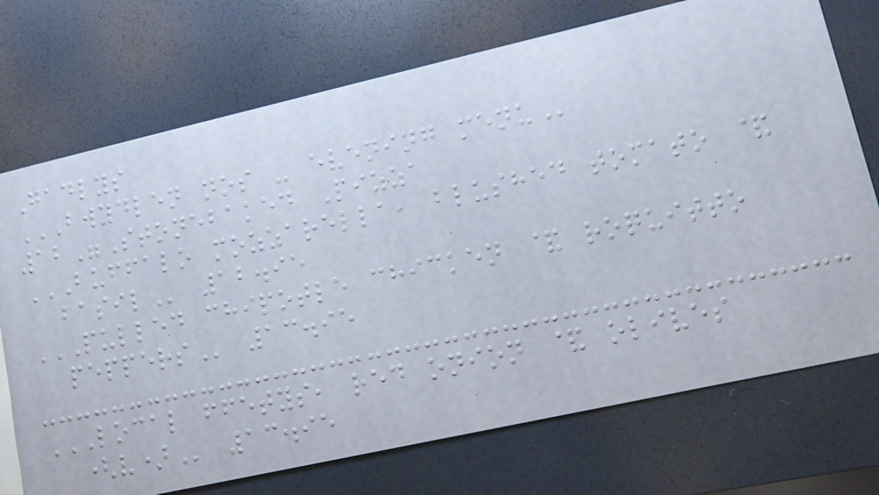Gadlys
BWYDLEN NOS - EVENING MENU
12"Stonebaked Pizza
BUFFALO MOZZARELLA, BLUSHED TOMATO &
BASIL 12.95
PULLED CHIPOTLE CHICKEN & ROQUITTO
PEPPERS 13.95
LOCAL FFETYS, RED ONION & OLIVES
(V) 13.95
